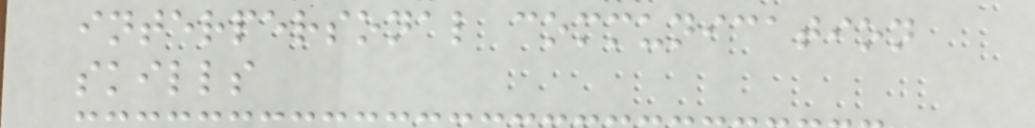interpersonal communication
skills
